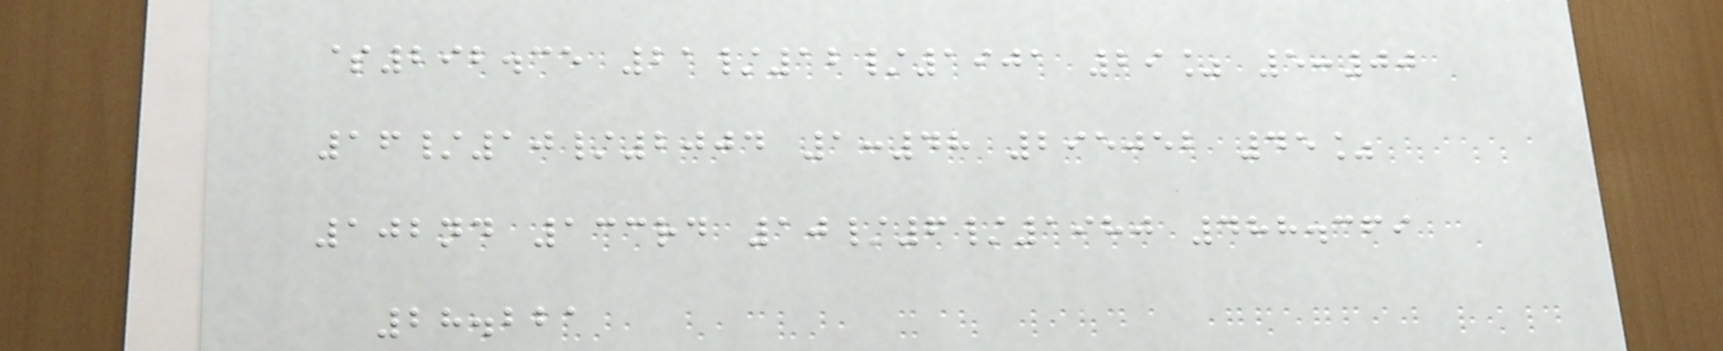$292.35 21/12/1901 29% 5:00
16/10/2004 1:48 295052 45%
102nd 133rd 10/6/1980 488.369
28.221
